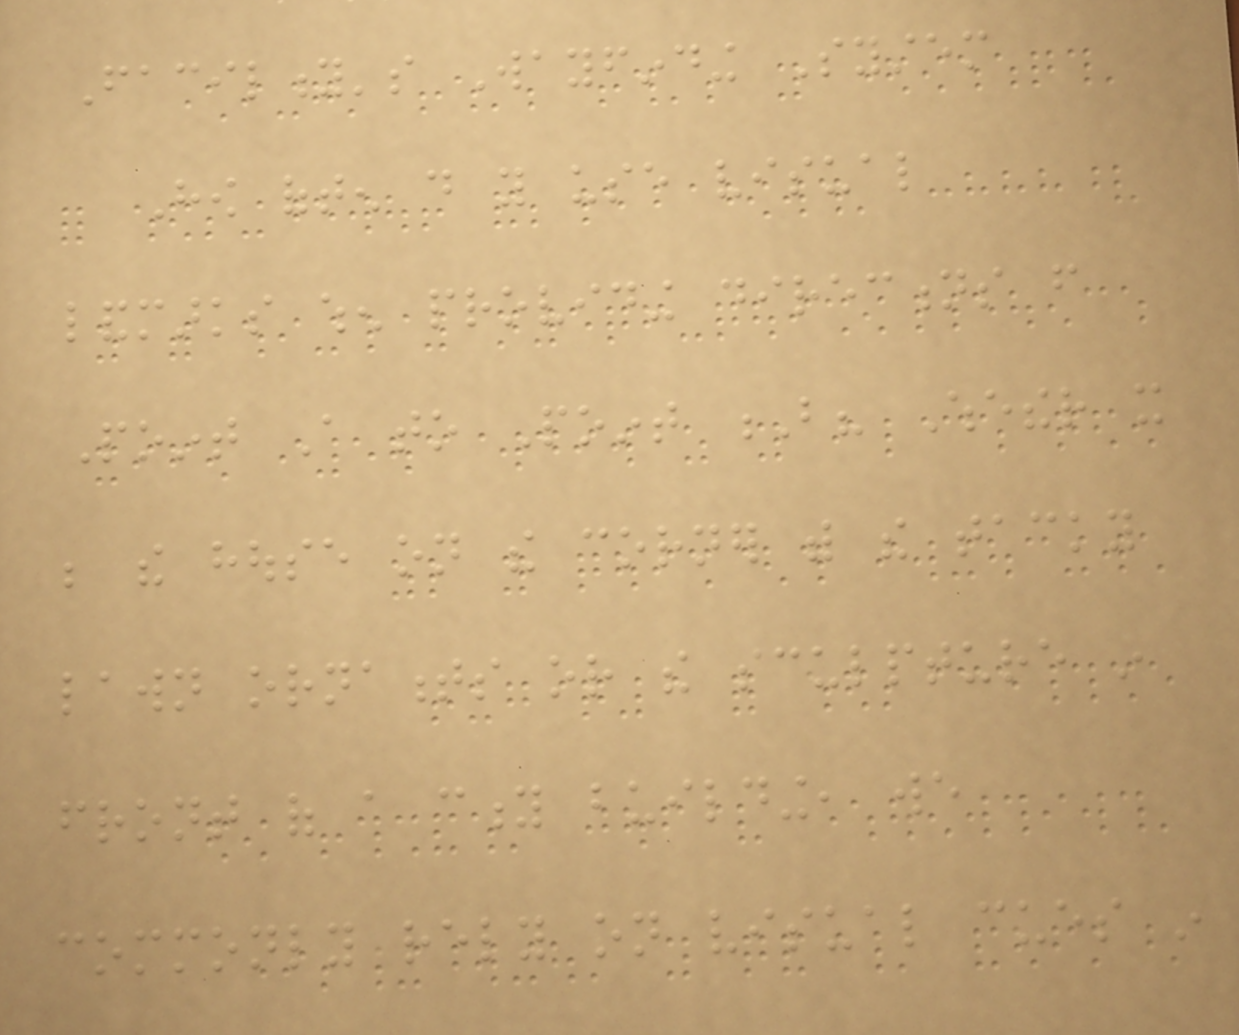Facility's Wayfinding System
How often do you use visual
landmarks when providing directions from
Point A to Point B? Whether it
be the house on the corner with the tacky
lawn ornaments or the sculpture in
front of a city building, we
commonly rely on visual cues in
